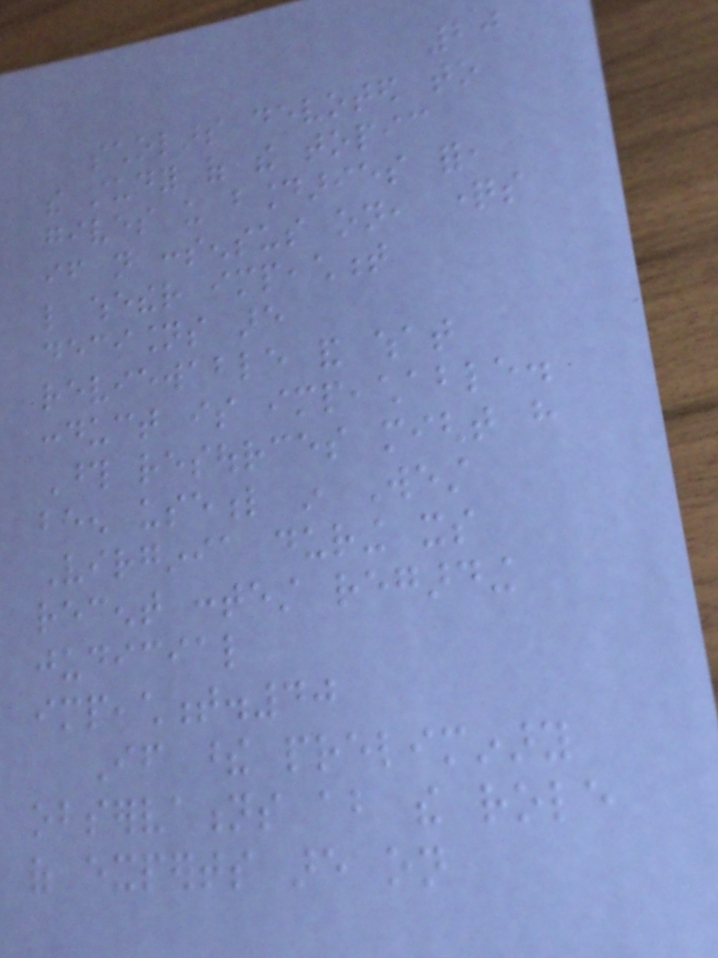20
scholars devoted to
the study of the topic
gives us boundaries for,
if not consensus on, questions
like whether impeachment
decisions are
reviewable and what
conduct is impeachable.
Those resources might have
been useful in West
Virginia during its
recent contest regarding
judicial
impeachment.40
If these preliminary
observations about the role
of experts are on
